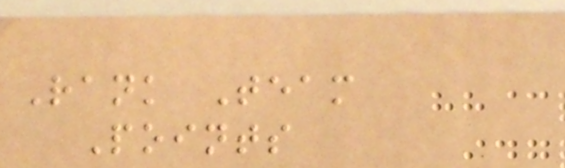Rank Team
Points
